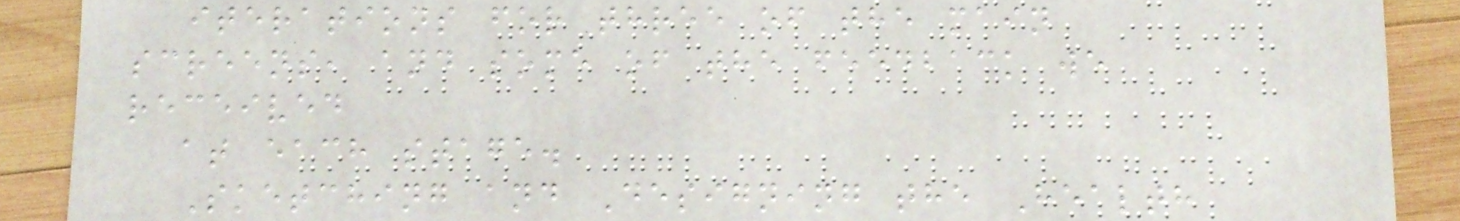iterations for three of the main
screens, and some of the feedback we
received
at each stage.
Sketching and Designing the Health
